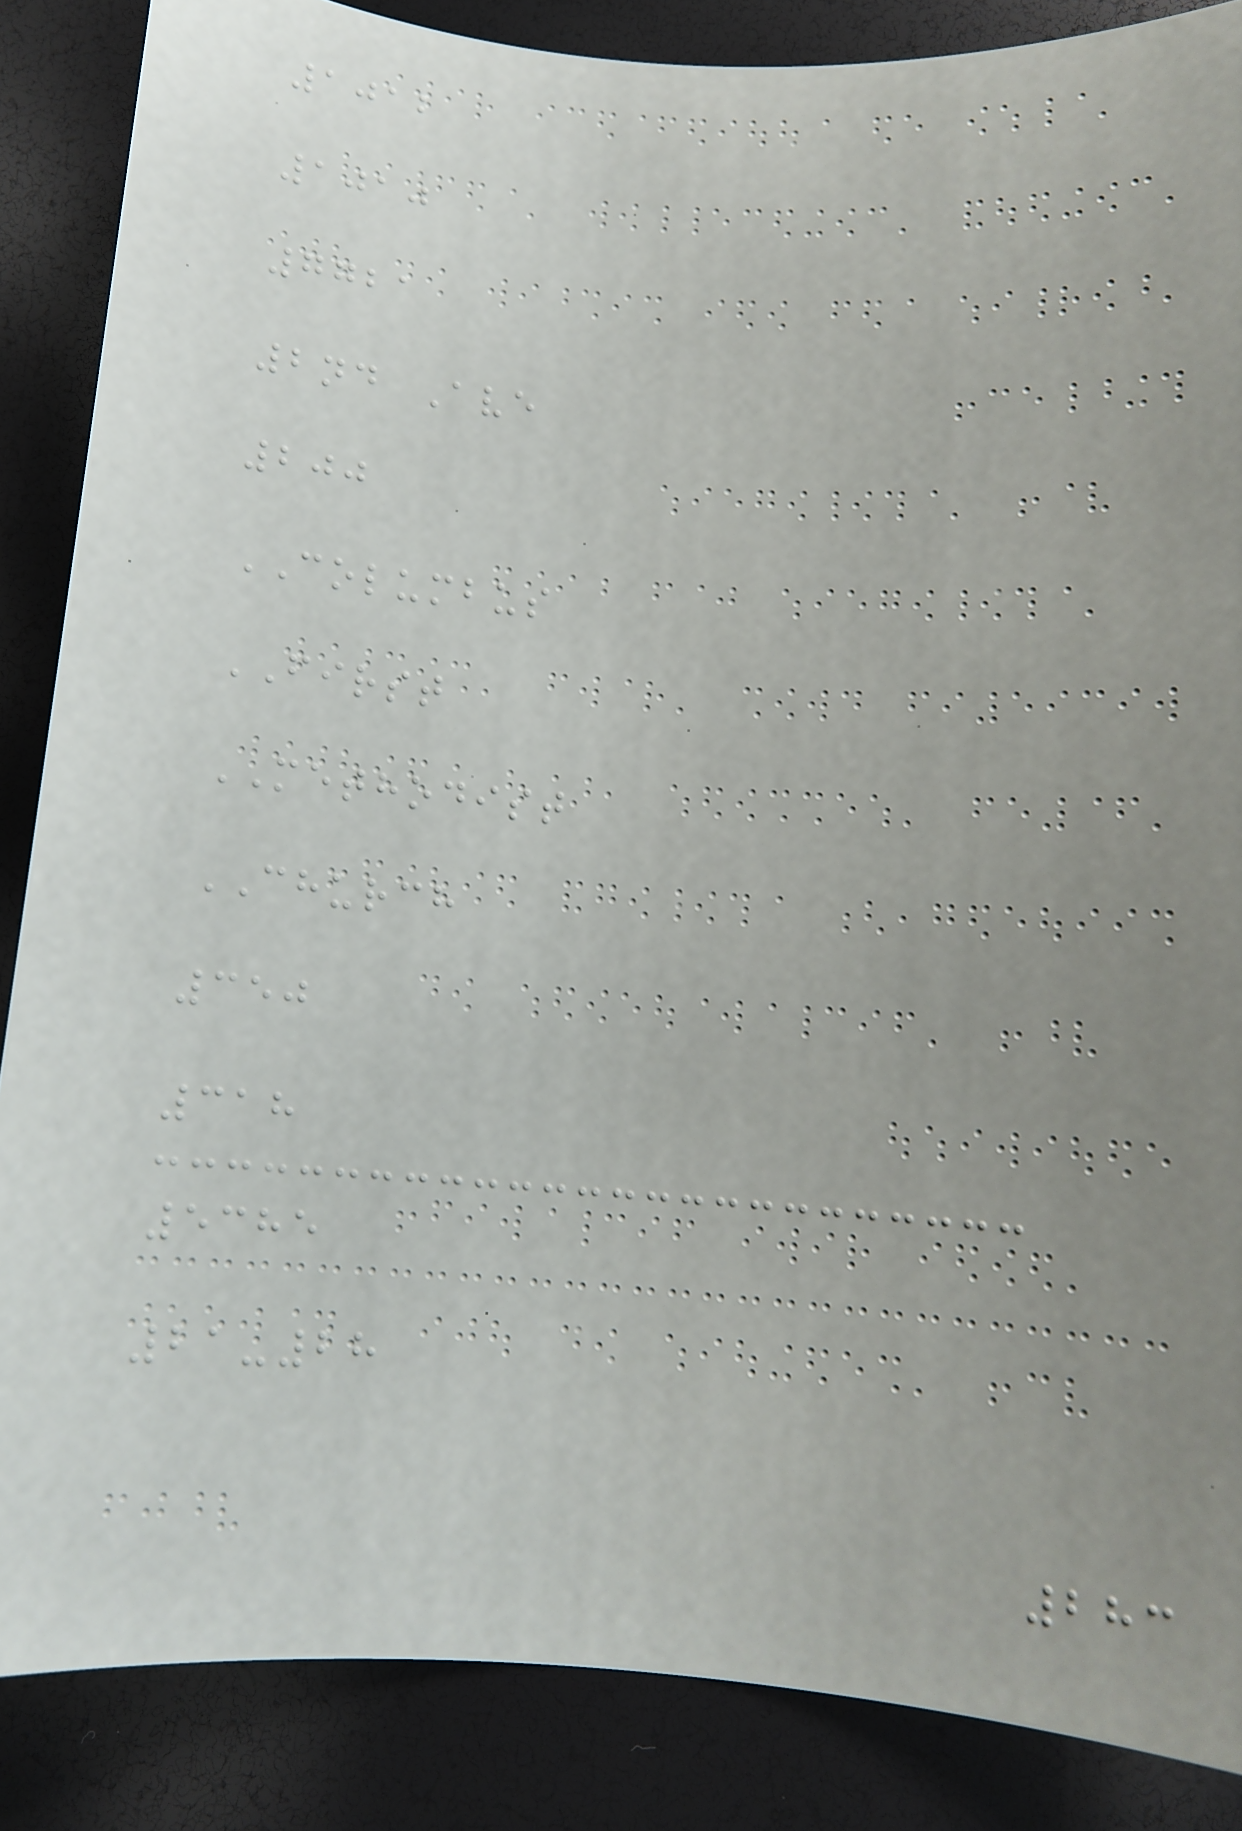1012
1010
7721
2nd Ave
200
COLUMBUS
FIRST
METHODIST
CHURCH
350
318
5385
21-28
283
